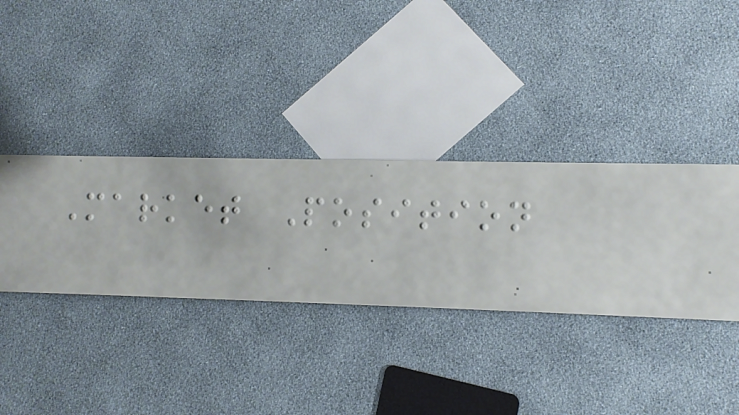Market Position
